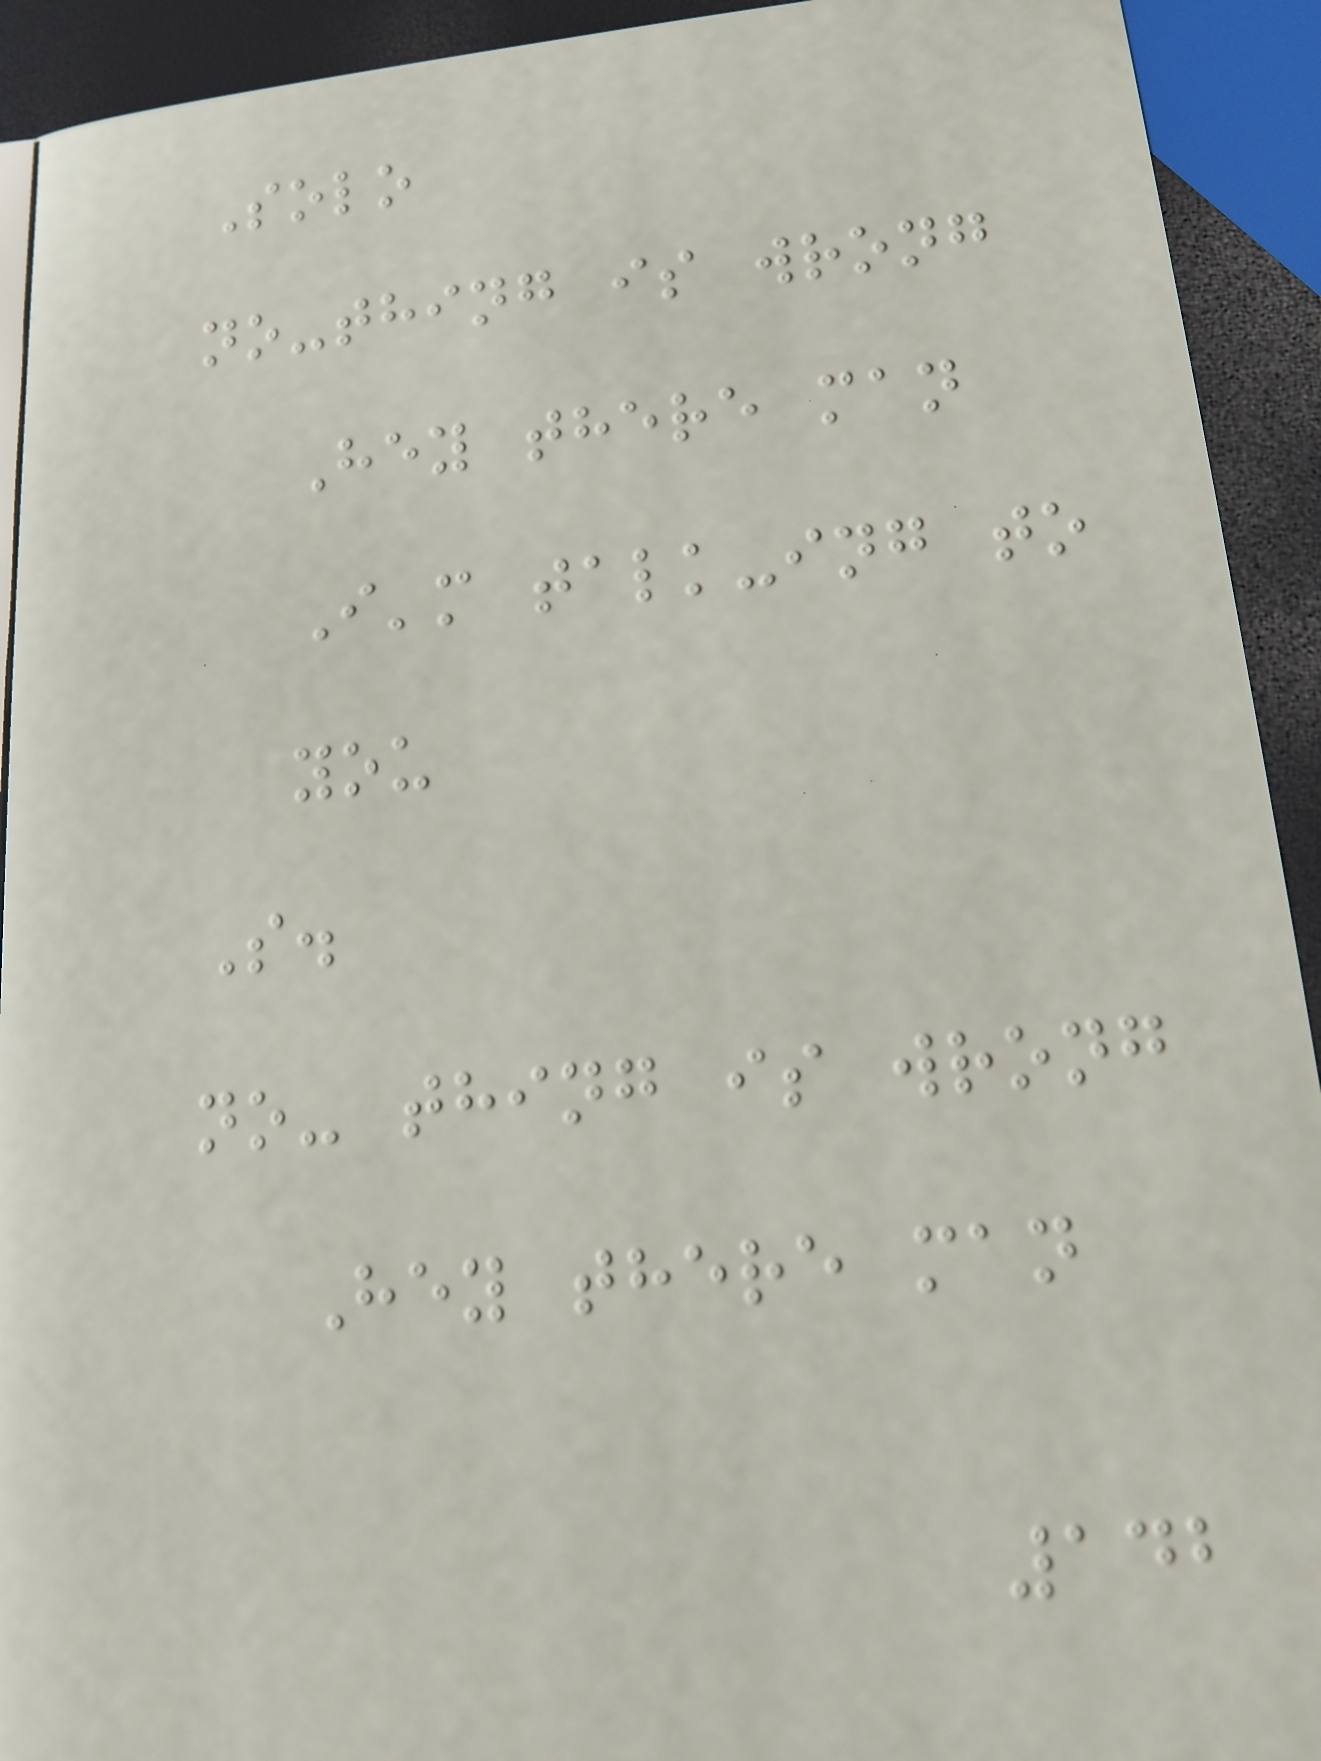Solo
no-thing is wrong
Hey there man
I'm talk-ing to
you
S.
no- thing is wrong
Hey there man
142
